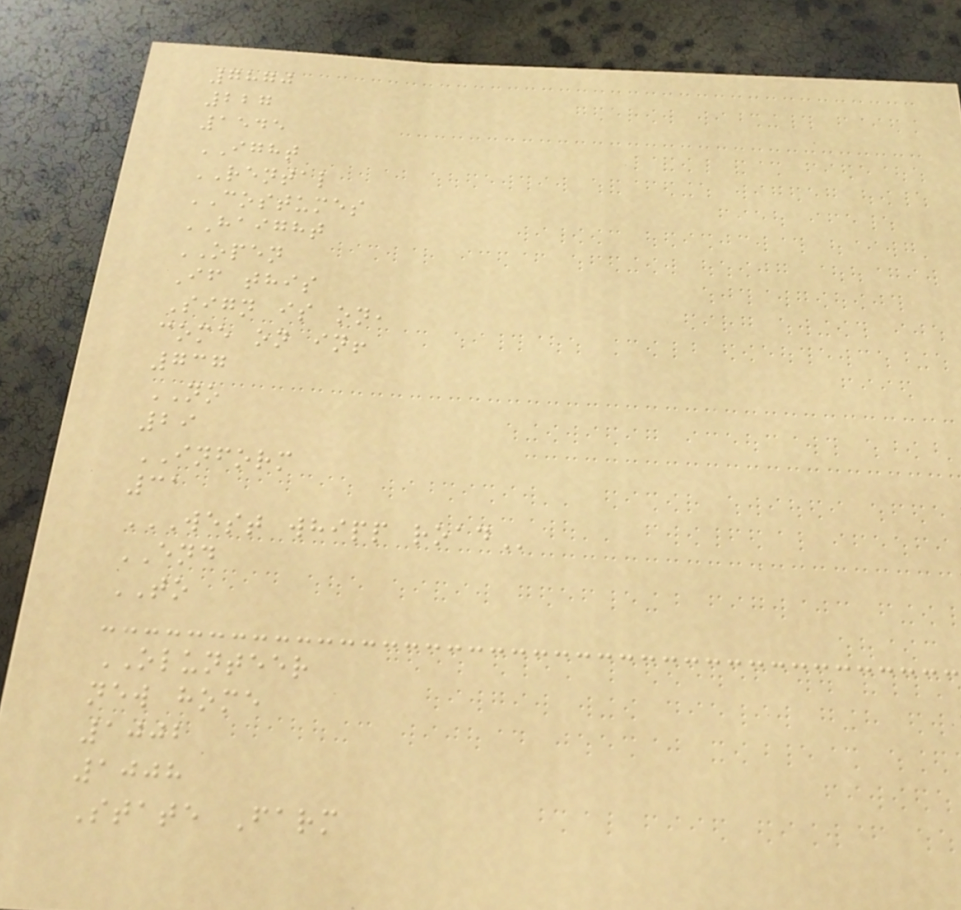7870
227
1545
IGHT
RENTAL
COSTUMES
HAIGHT
OPEN
If this
Sign is on,
come on in!
737
NO
29
INFORM
31
WEST WHIPP ROAD
END
TO
OLUNTEER
new home
1002
1008
State Farm
